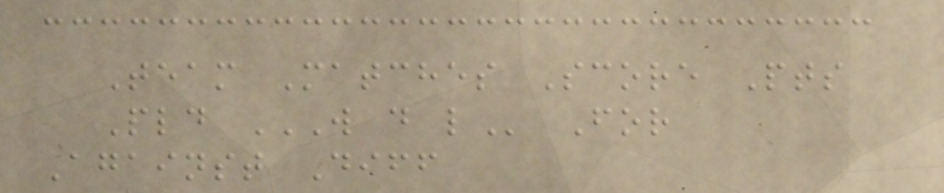Team Matches Score Pts
Pld W D L For
Against Diff
